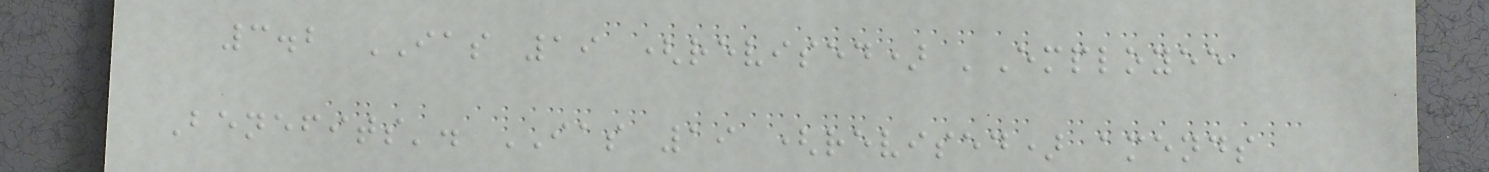3.2 IAS 19 (revised) 'Employee
Benefits'. IAS 19 (revised) amends
